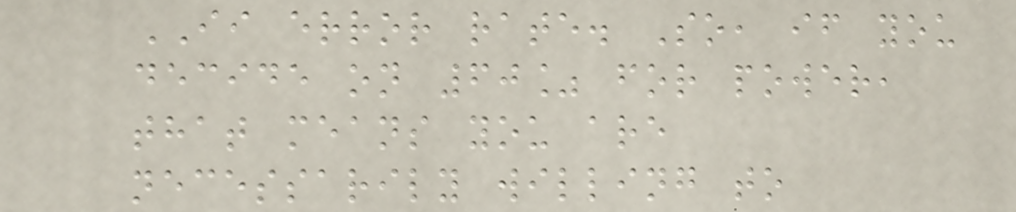II error rate. So, if you
decide on 60% for power,
that means you are
necessarily willing to
